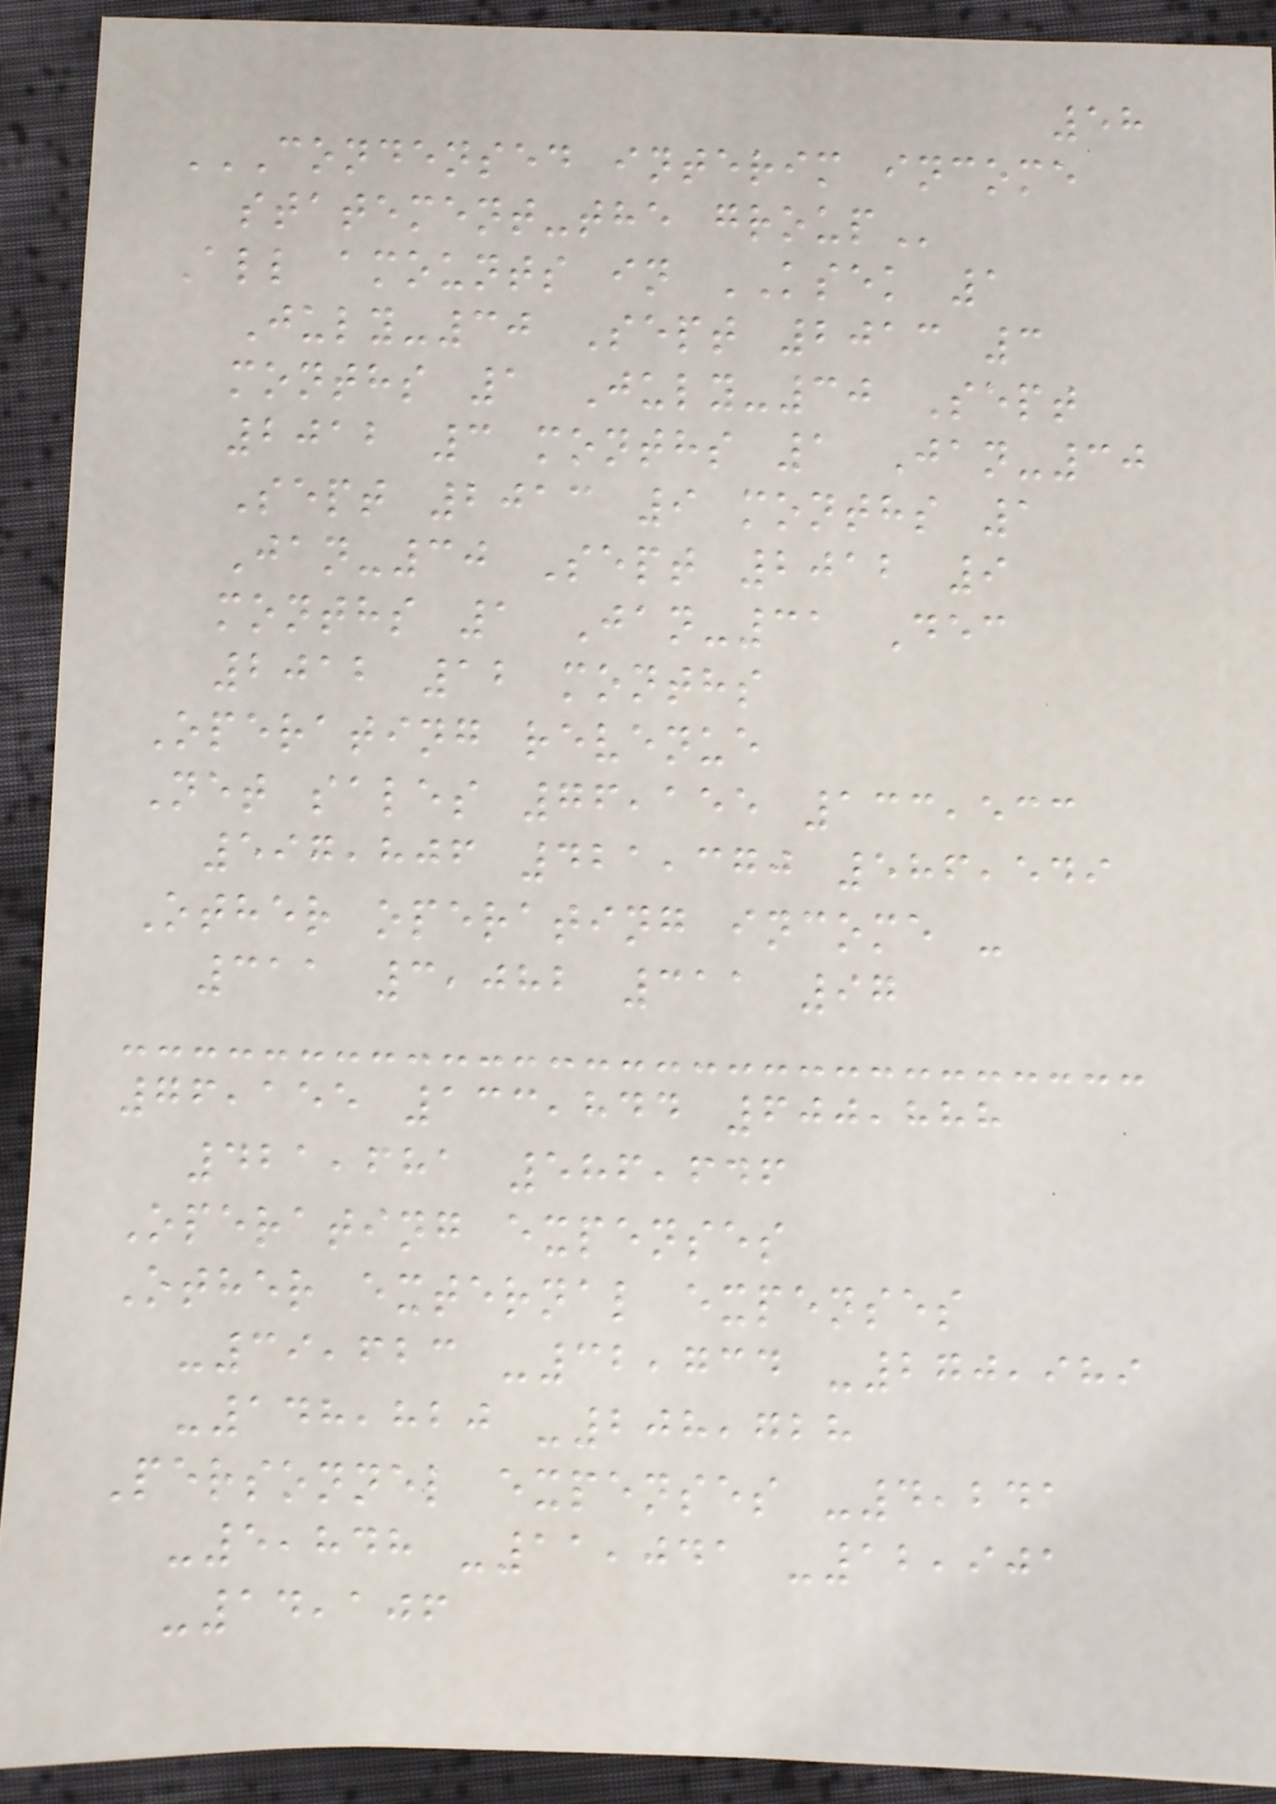58
CONDENSED INTERIM INCOME
STATEMENT-THE GROUP
All amounts in KSEK 1
July-30 Sept 2013 3
months 1 July-30 Sept
2012 3 months 1 Jan-30
Sept 2013 9 months 1
Jan-30 Sept 2012 9
months 1 Jan-31 Dec
2012 12 months
Operating revenue
Net sales 76,155 133,533
597,806 421,370 586,549
Other operating income -
311 3,082 311 97
76,155 133,844 600,888
421,681 586,646
Operating expenses
Other external expenses
-39,623 -32,734 -270,989
-148,820 -208,728
Personnel expenses -4,241
-5,848 -11,041 -12,901
-14,106
